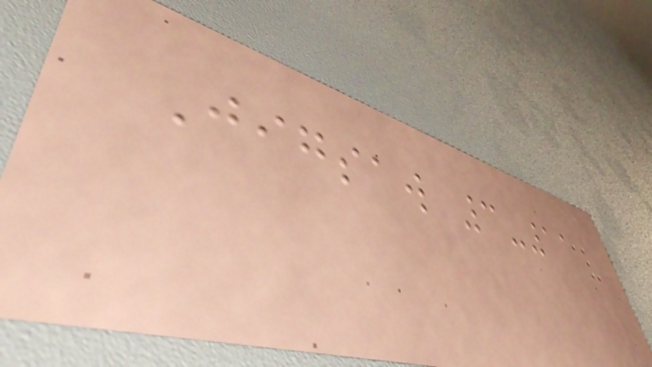Jigsaw 3-11
